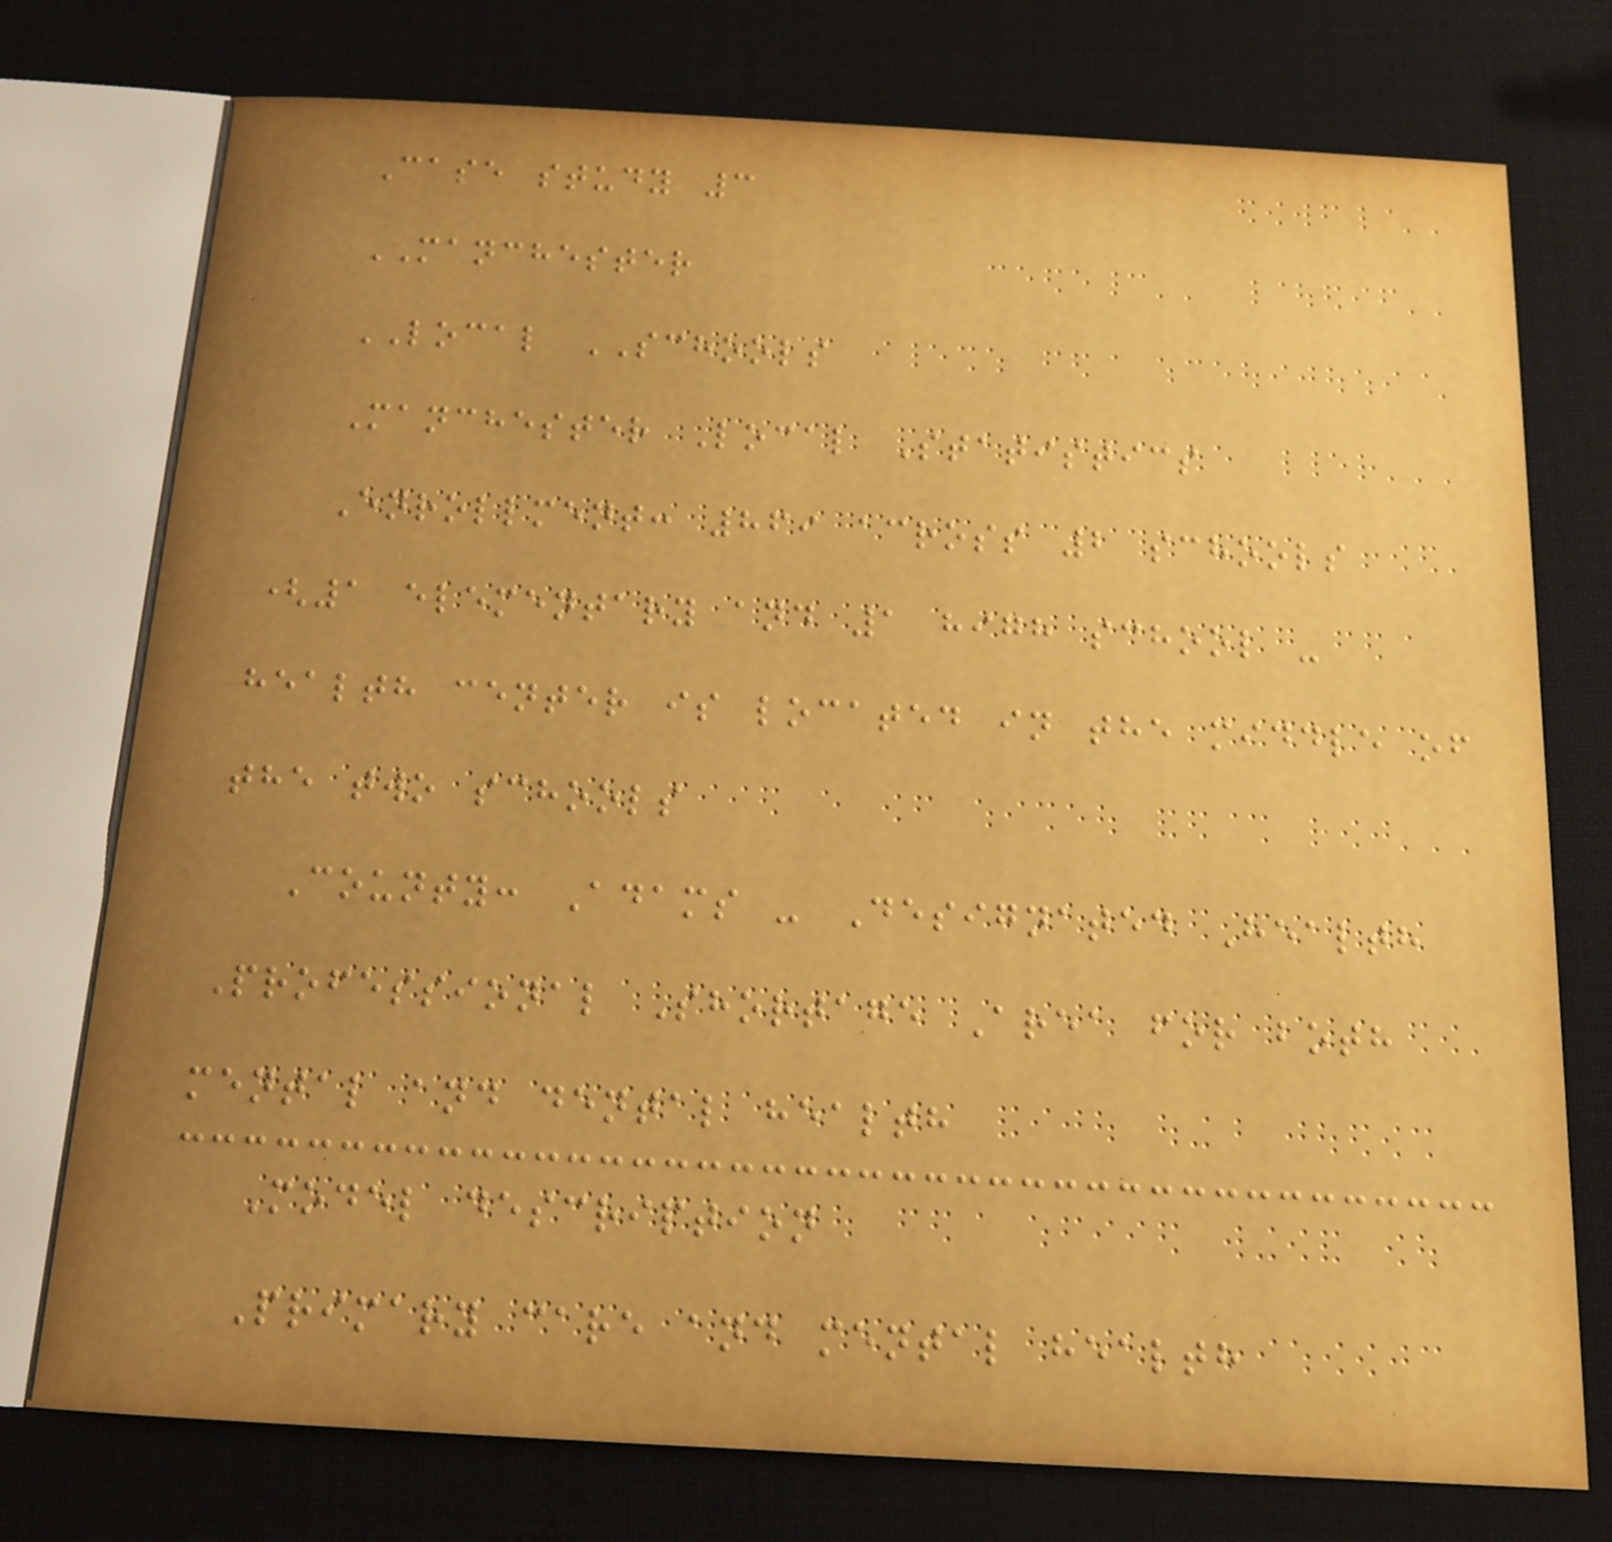Case study 3
MANCHESTER
LOCAL SCHOOLS
Manchester Local Statistics
Enrollment: 869 across 2 schools
(1 elementary and 1 high school -
health center is located in the middle of
the two schools
County: Adams - Designated Health
Professional Shortage Area for both
mental and dental health
Model description
Primary care and mental health
